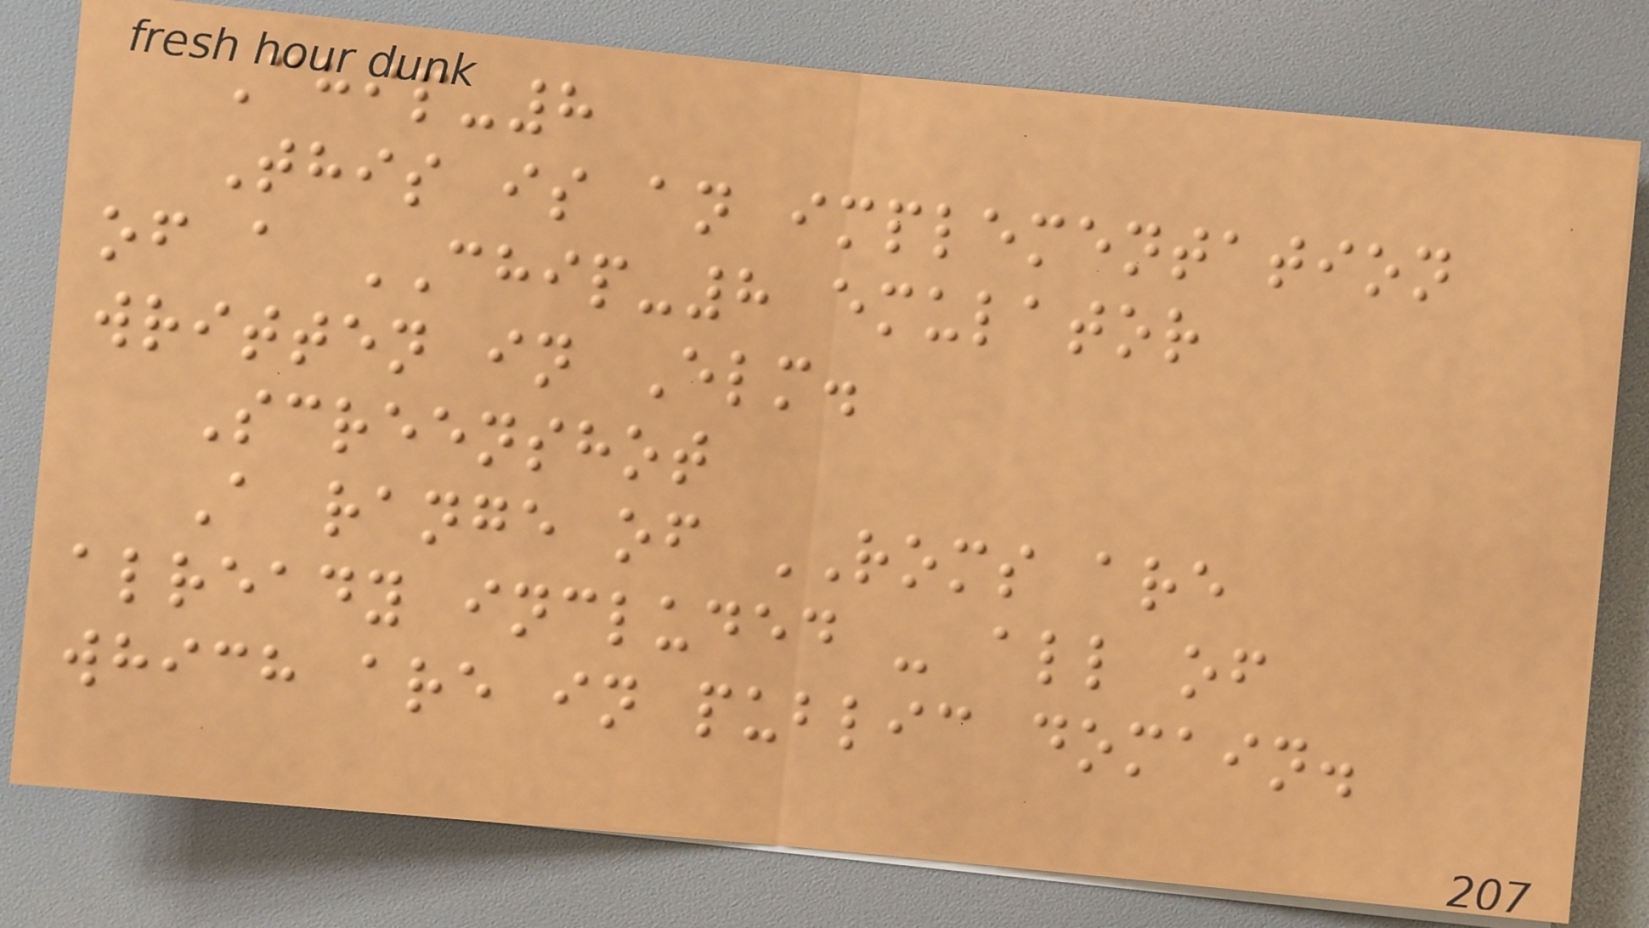Chip-8
This is an implementation
of a CHIP-8 emulator
written in Elm.
Screenshot
A range of ROMS are
already included - all of
which are in public domain.
